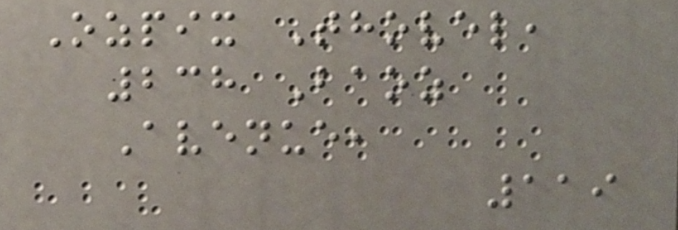Ozpix Thovel,
238 Baoz
Avenue,
119
